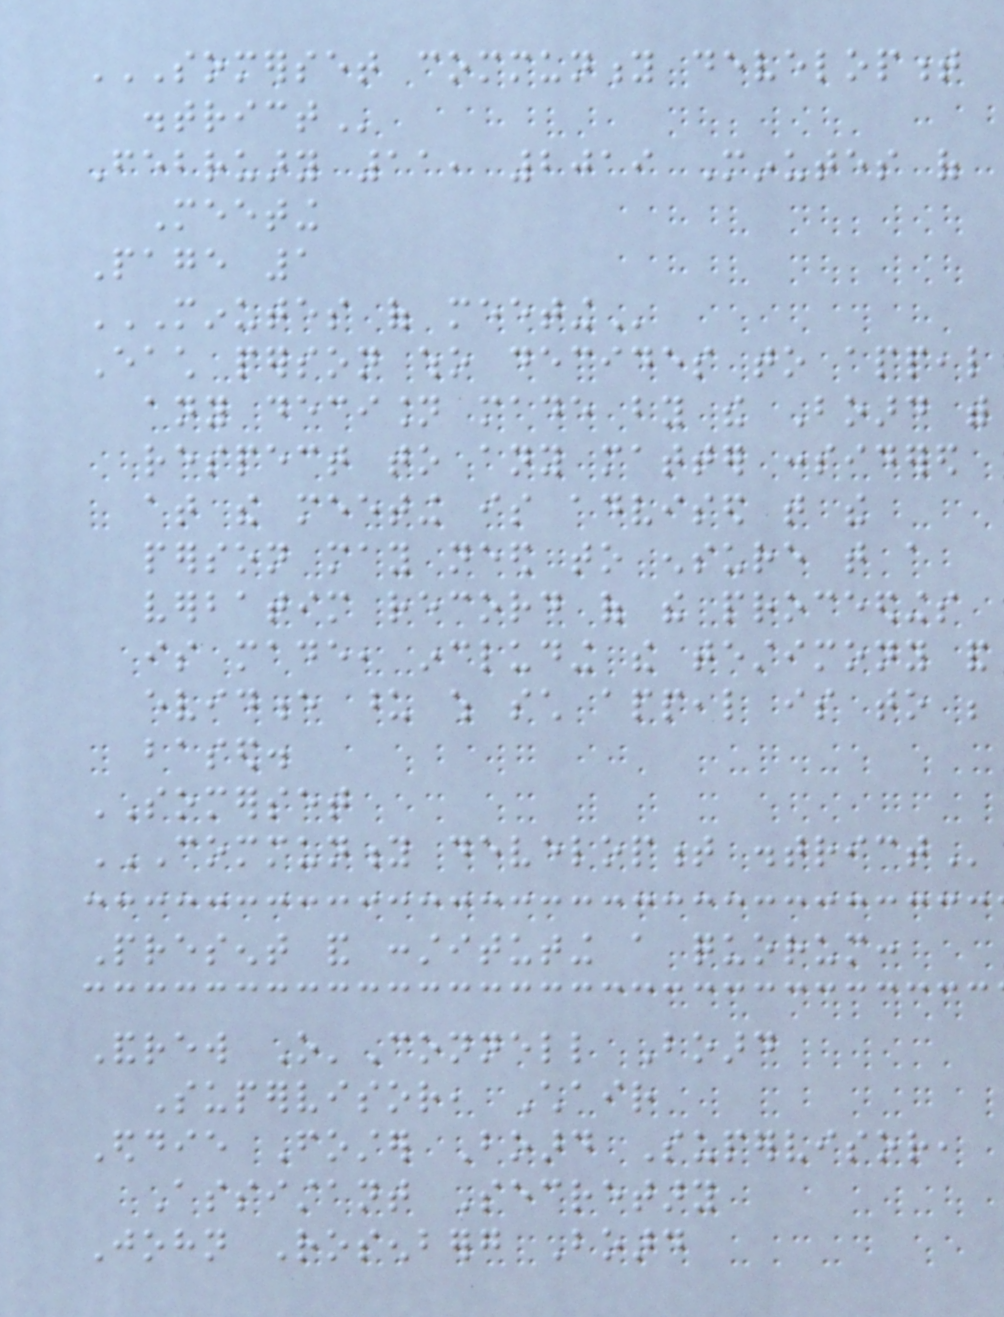SOMERSET COMMUNITY DEVELOPMENT
DISTRICT
February 11, 2019 Minutes of
Meeting
Page 1
MINUTES OF MEETING
Each person who decides to appeal
any decision made by the Board with
respect to any matter considered
at the meeting is advised that the
person may need to ensure that a
verbatim record of the proceedings
is made, including the testimony and
evidence upon which such appeal is to be
based.
SOMERSET
COMMUNITY DEVELOPMENT DISTRICT
Present and constituting a quorum:
Andrew O'Connell Board
Supervisor, Chair
Eddie Foster Board Supervisor,
Assistant Secretary
John Rosenberg Board
